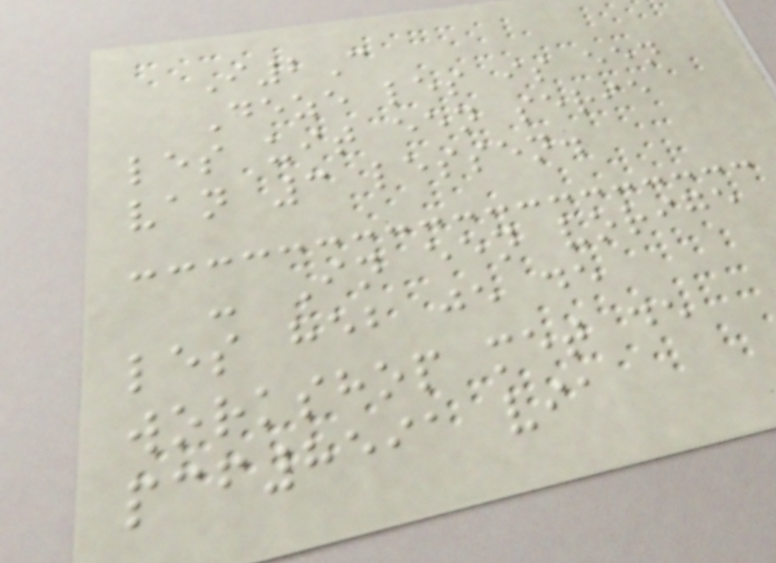I2C
Deze les is een
les uit een serie
van 3 lessen.
- In een vorige
les heb je de
workshop met de
pcf8591 via
